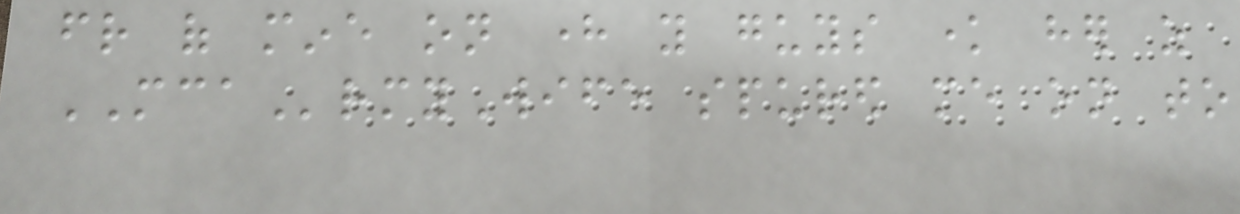friend of mine on here you guys know her as
MCArmyWife spured me on to
